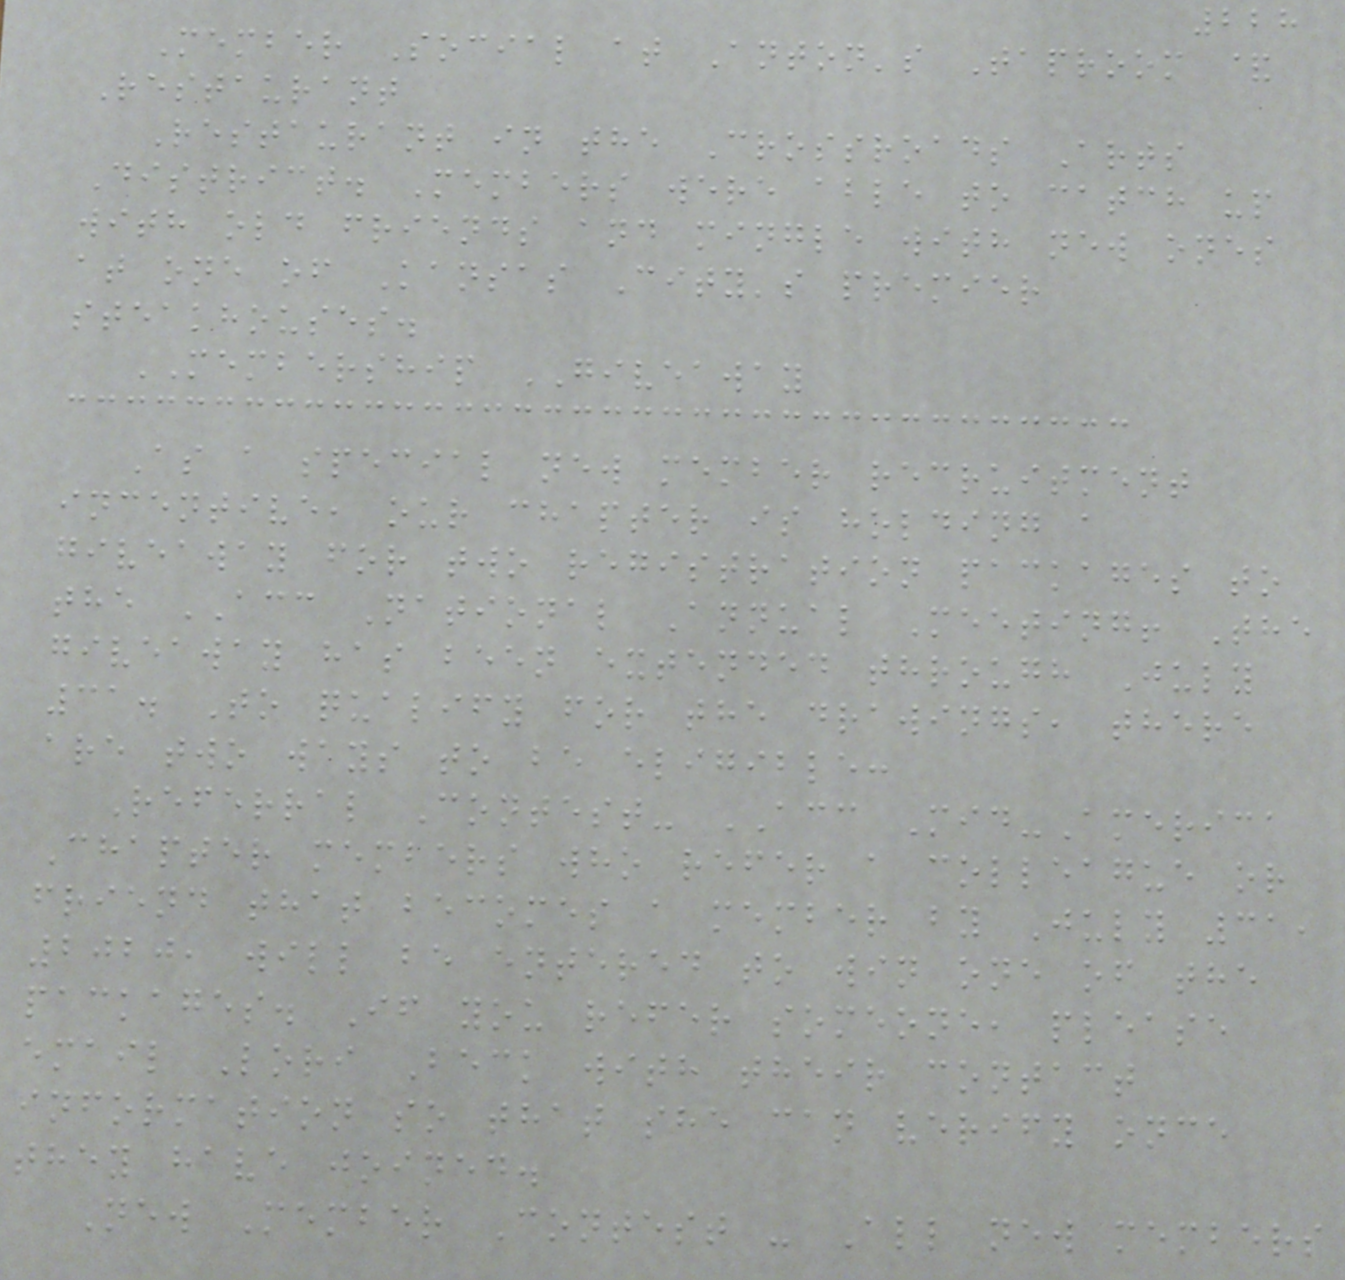228
Member Social at Anton's Taproom &
Restaurant
Restaurant in the Crossroads Arts
District. Members were able to catch up
with old friends and mingle with new ones
at one of Kansas City's premier
steakhouses.
MEMBERSHIP GIVEAWAY
As a special new member recruitment
incentive, our chapter is holding a
giveaway for two registration packages to
the ACC National Annual Meeting! The
giveaway has been extended through July
31. To qualify for the drawings, there
are two ways to be eligible:
Referral Contest- ACC Mid-America
Chapter members who refer a colleague or
friend that becomes a member by July 31,
2020, will be entered to win one of the
packages. If you refer someone, please
email Lori Beck with their contact
information so that she can verify once
they have joined.
New Member Contest - All new members
